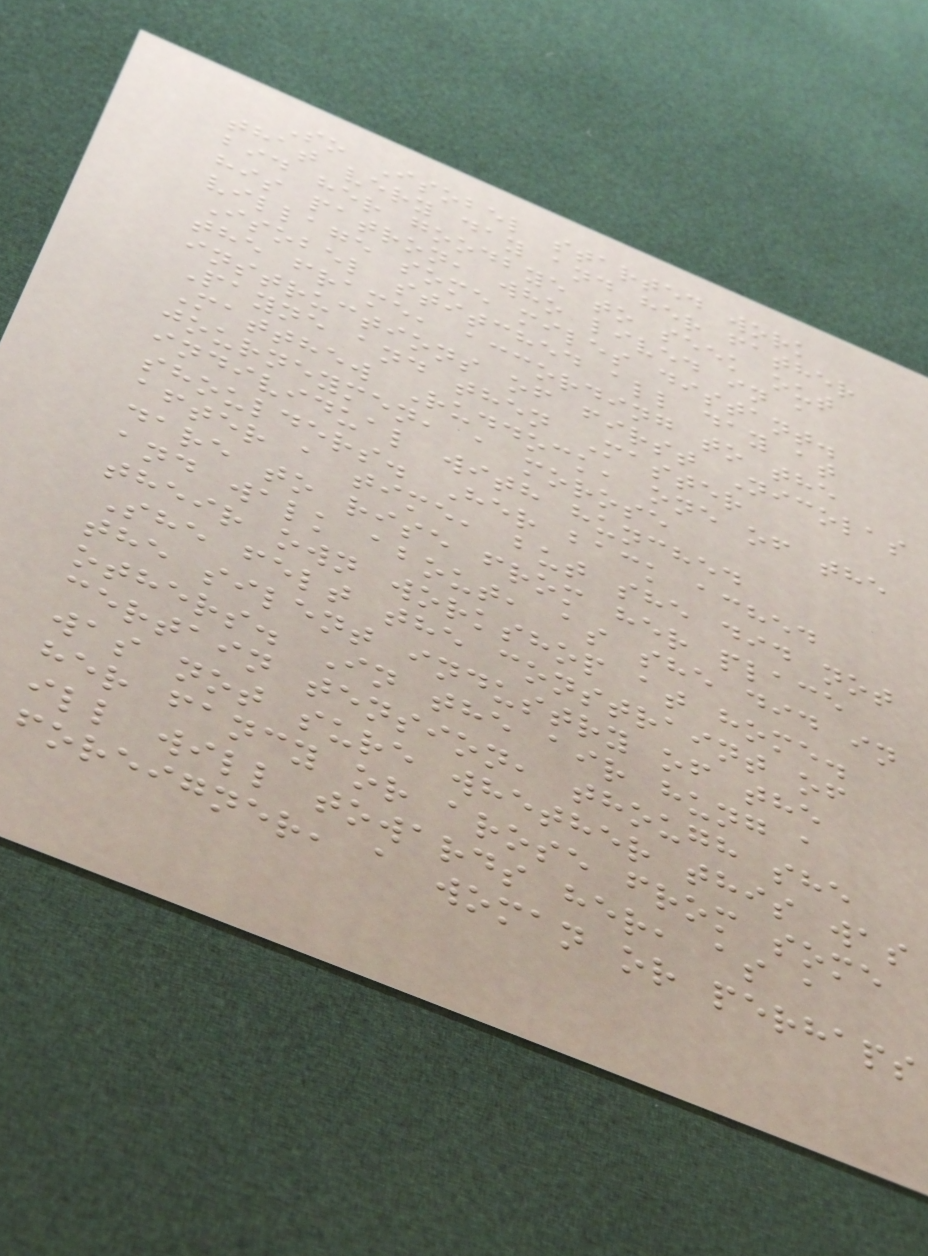So Isobel started work
that very day and her father
bid her goodbye to seek out
his patron, who lived in a
village some miles distant.
Isobel stitched all day at
the frame, according to the
instructions of first Nicolas
Payne and then Master
Matthew Ruddock, one of the
journeymen, a morose
individual with hunched
shoulders. Her back ached
after a time, but she did not
dare to rise from her place
and walk about, as she did in
their own workshop at home.
She felt the constraint of
the silent industry of the
others. In the air hung a
certain tension, though she
was not sure whether this was
her fancy or arose from some
ill will towards her, as a
foreigner, a woman or perhaps
